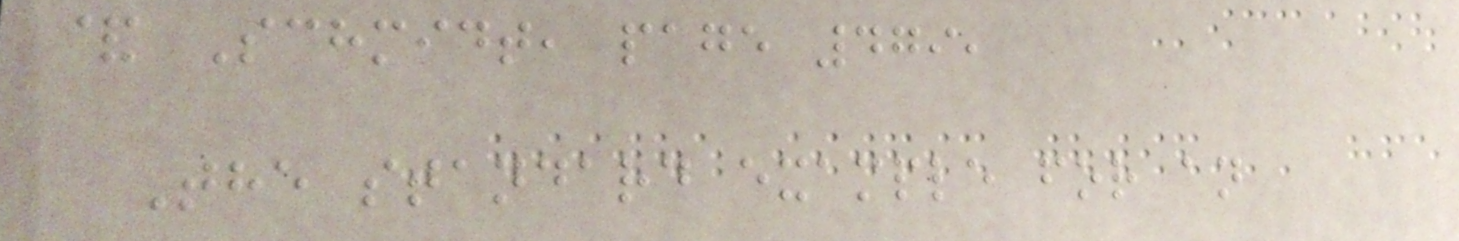& Schmidt, page 479,
The standard example for an
